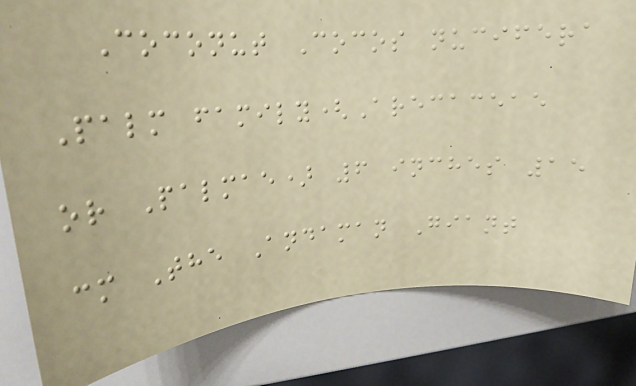Coconut Cocos nucifera
Palm family(Arecaceae
or Palmae) 6 inches 15
cm The Andaman Giant
